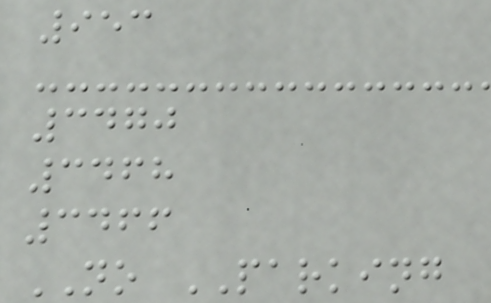953
3470
3468
3466
NO PARKING
